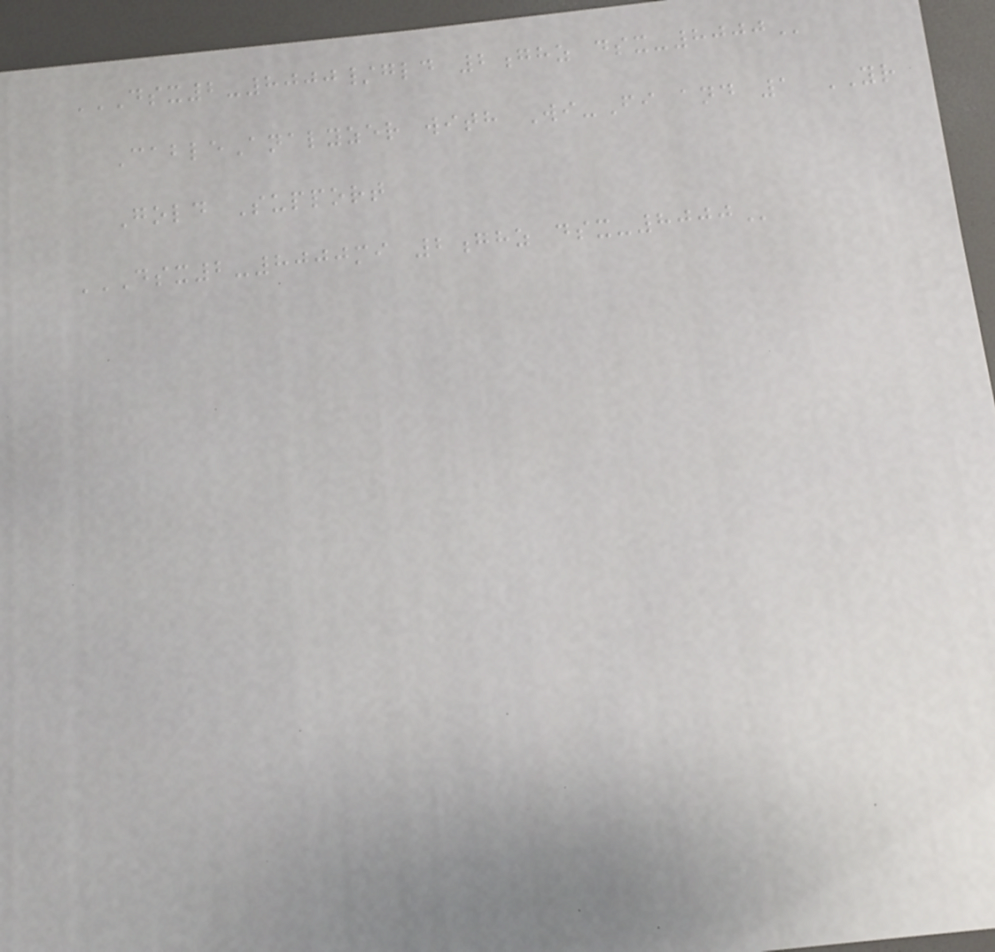DSX2-8000/GLD 2GHZ DSX-8000
CableAnalyzer with Wi-Fi and 1 YR
Gold Support
DSX2-8000MI 2GHZ DSX-8000
